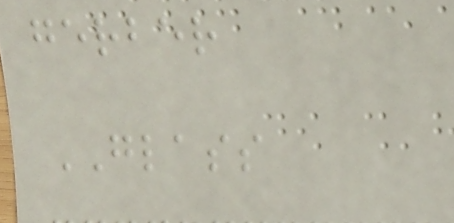gerber
GLASS
